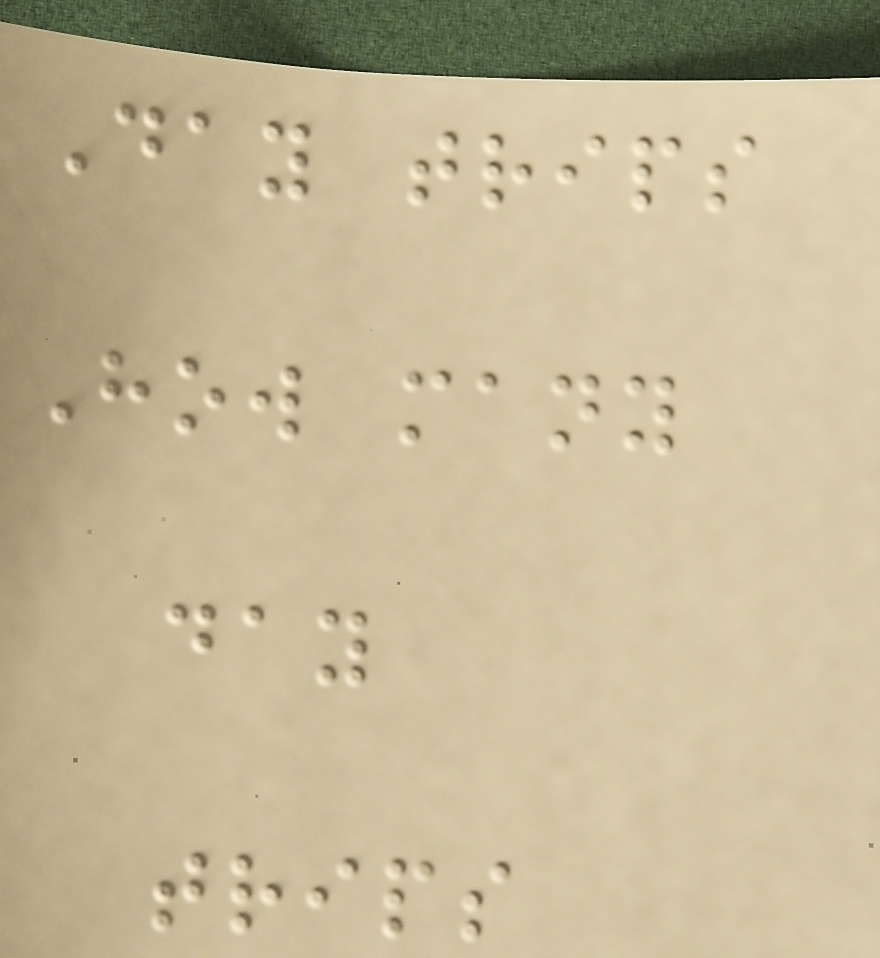Day trips
How many
day
trips
